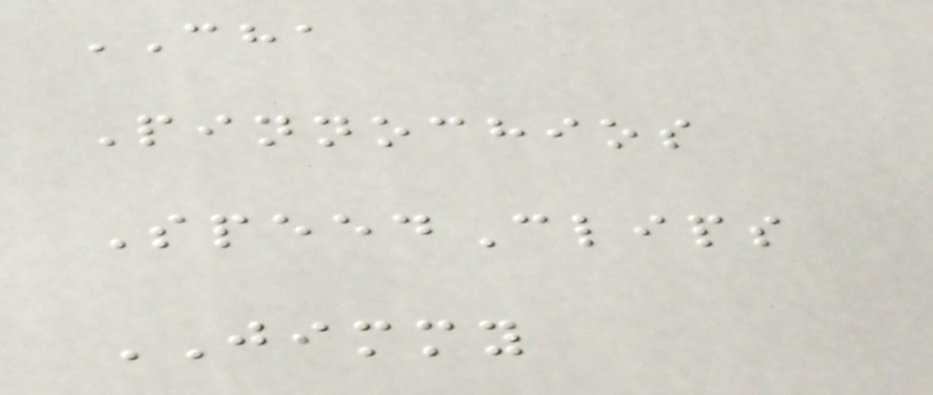CHA
Pinnochios
SpeedClips
JIMMY
